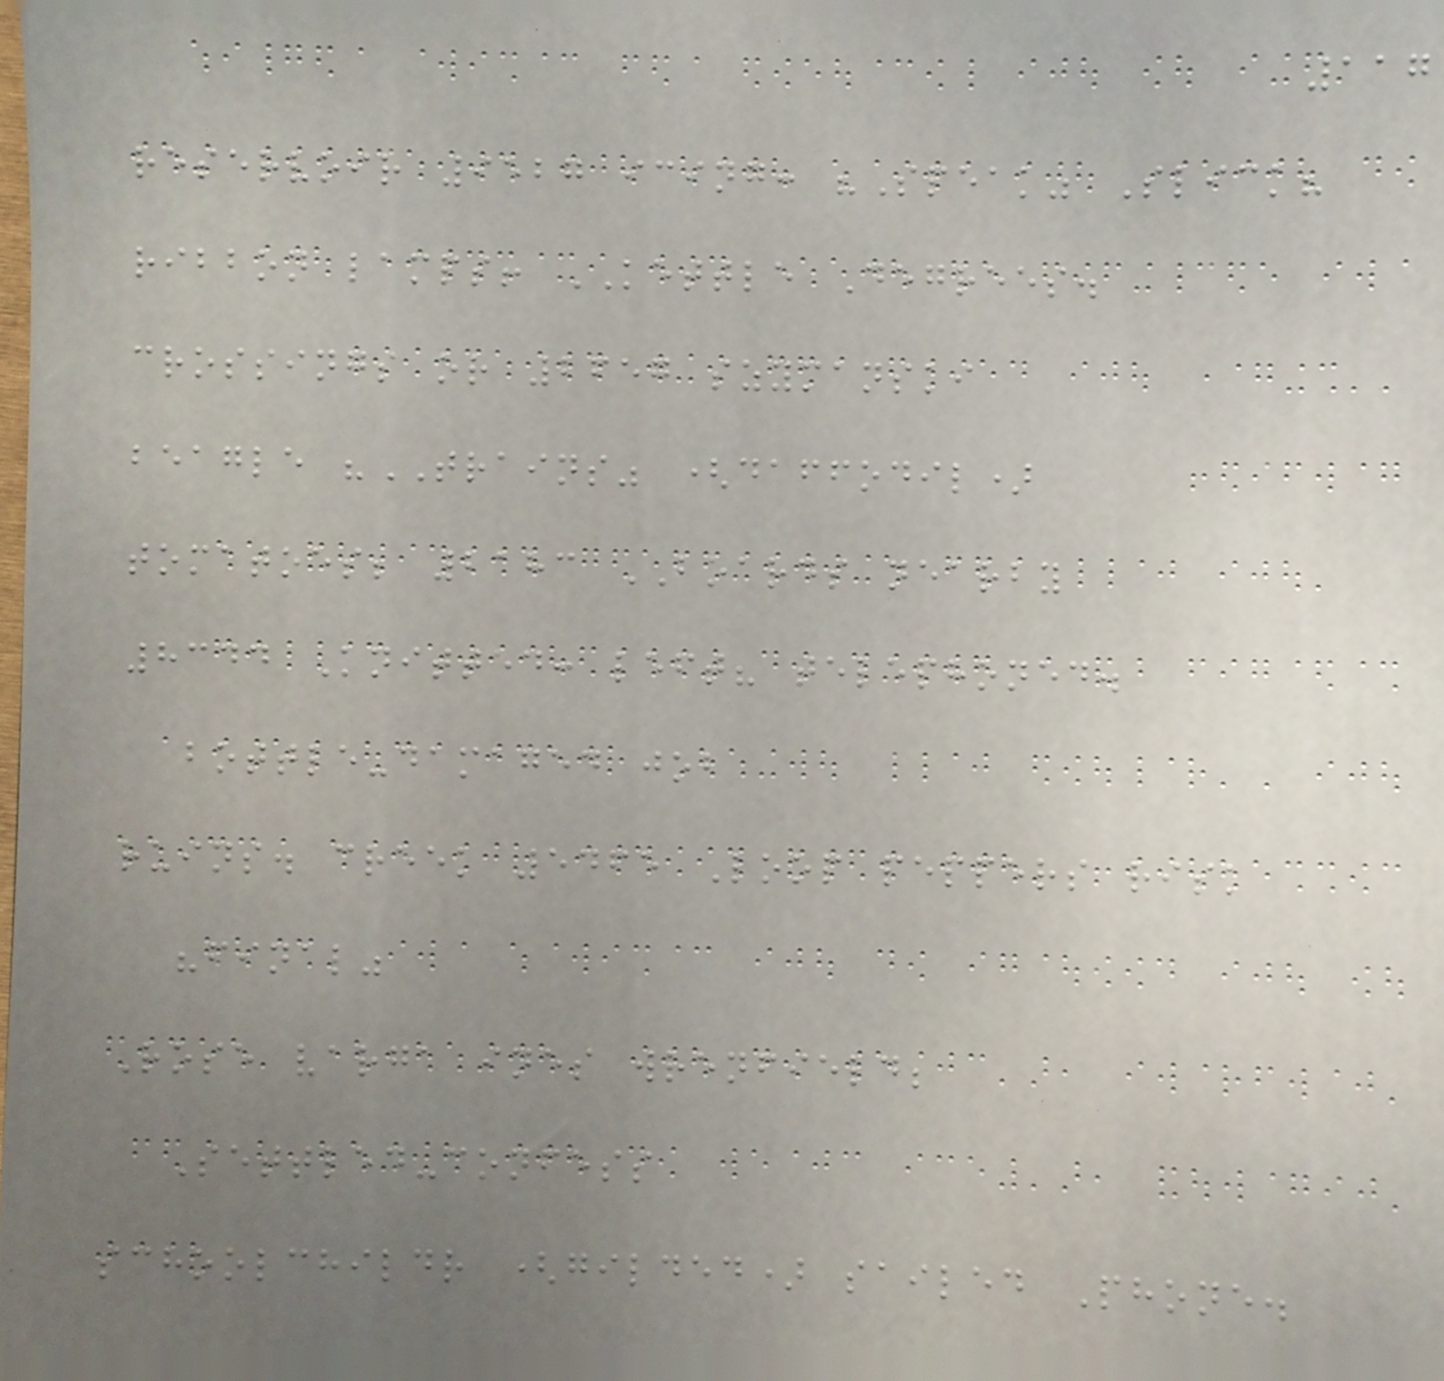117
reservoir 9527 icing: "Speak" Slick?
ribbon lamps! KETTLE Degrees.
crossings or 2657 szymanski
beagle "TRAINS" (daffodil)
tomatoes; 2183 BOARDS nearby
8344 Knitted: left? telephoned.
bottle-damaged job
ruins. creek 5465 Loop peppers risk
"final"
Rose varga ines wrenfield;
Settled-confess
schoolchildr (gilded) sailed Phone.
